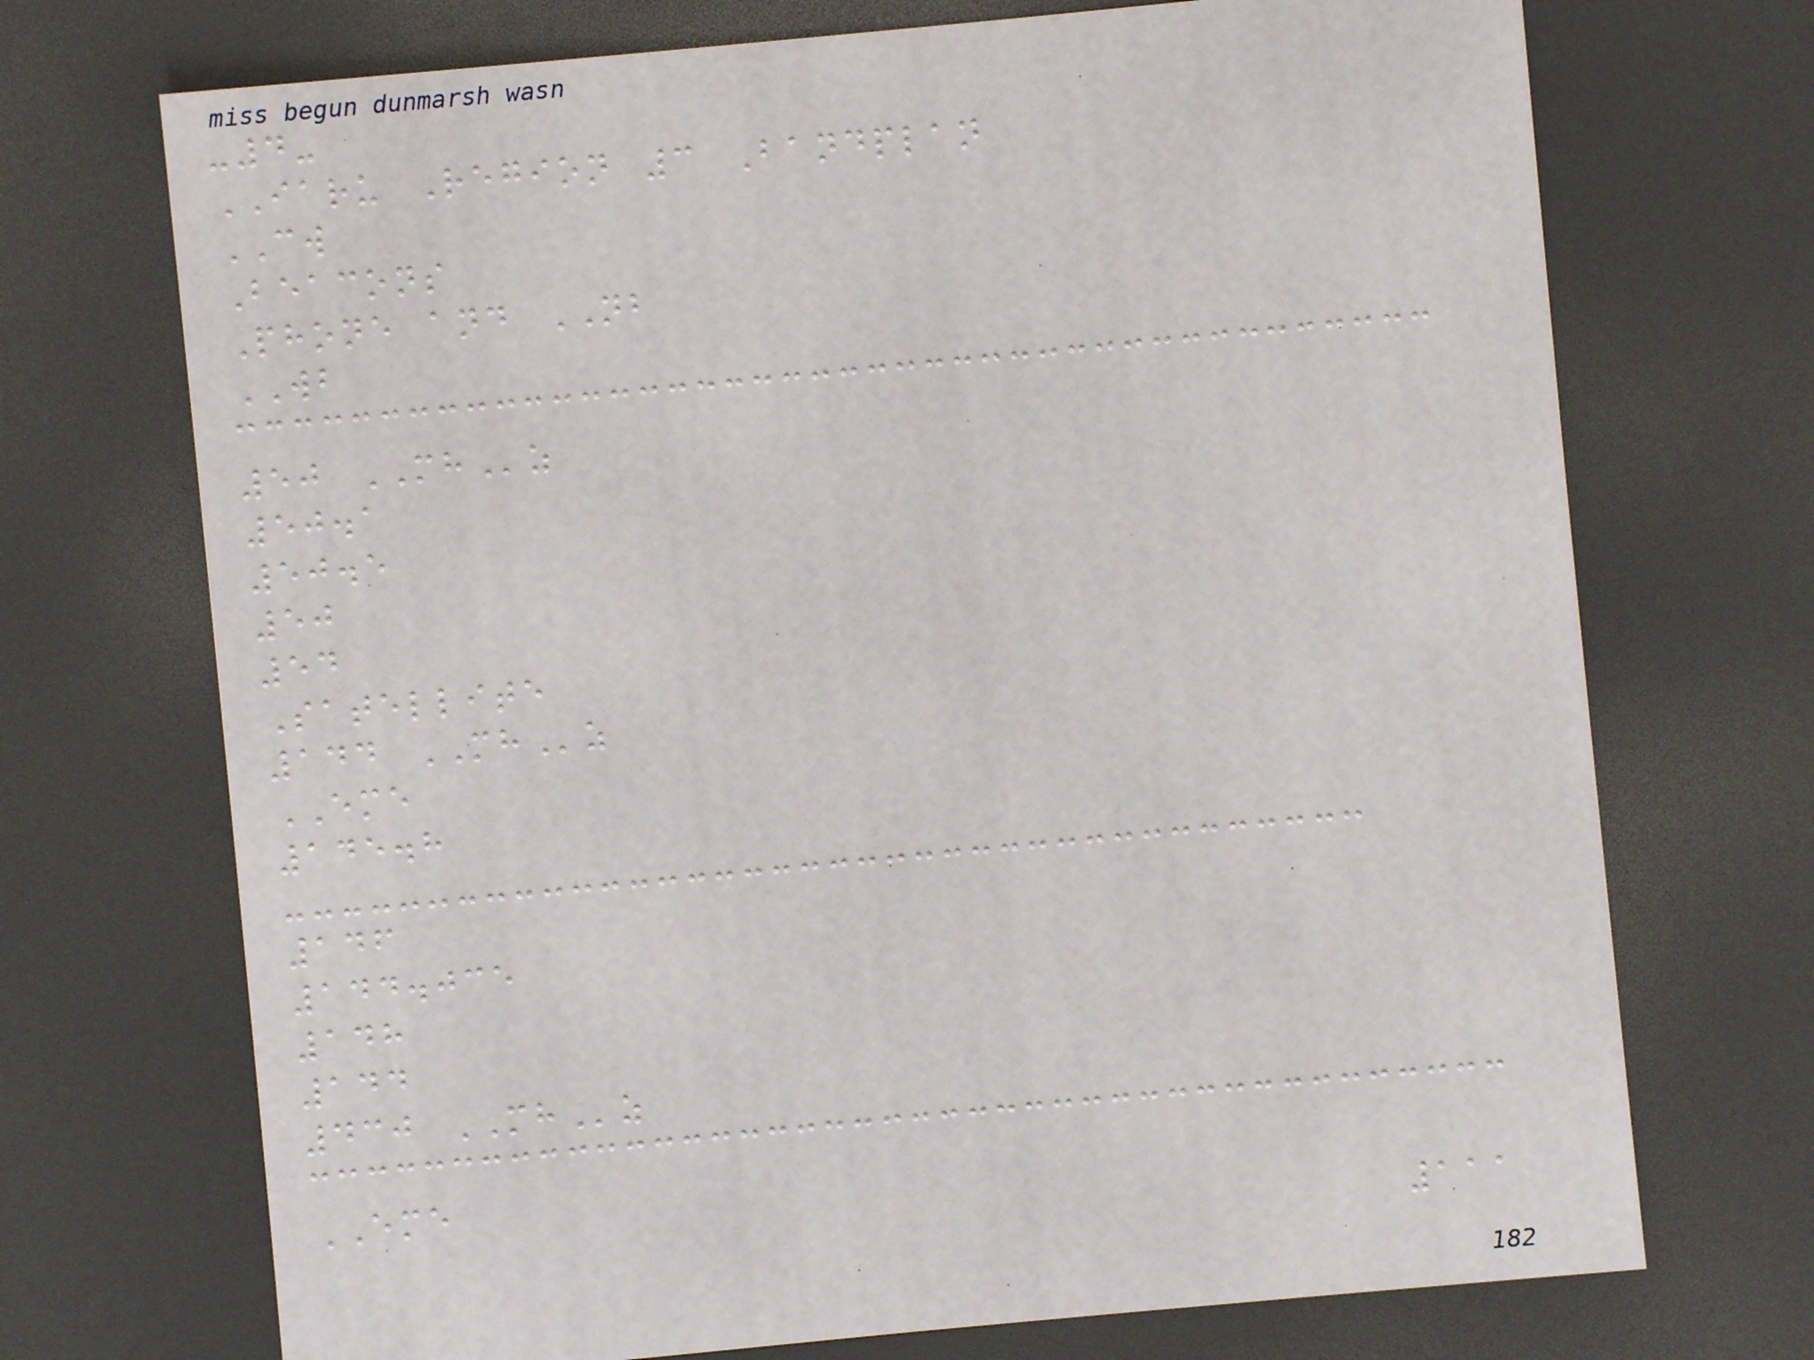-4-
IARU Region 3 Bandplan
CW
Beacons
Phone and NB
WB
50 MHz
50.1
50.5
50
54
Satellite
144 MHz
EME
145.8
146
144.035
148
144
430 MHz
EME
111
